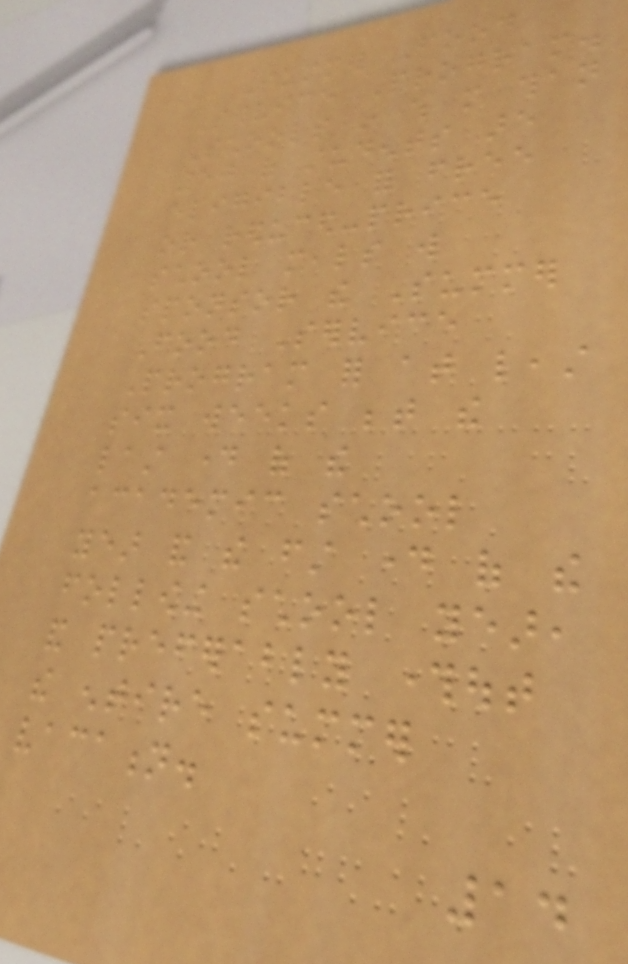Summer Food
Service Program.
Schools in which more than
50 of students are
eligible for free
or reduced-price
school meals will
sponsor the Summer
Food Service
Program for at least
six weeks between the
last day of the
academic school
year and the first day of the
following school year,
and preferably throughout
the entire summer
vacation.
14
